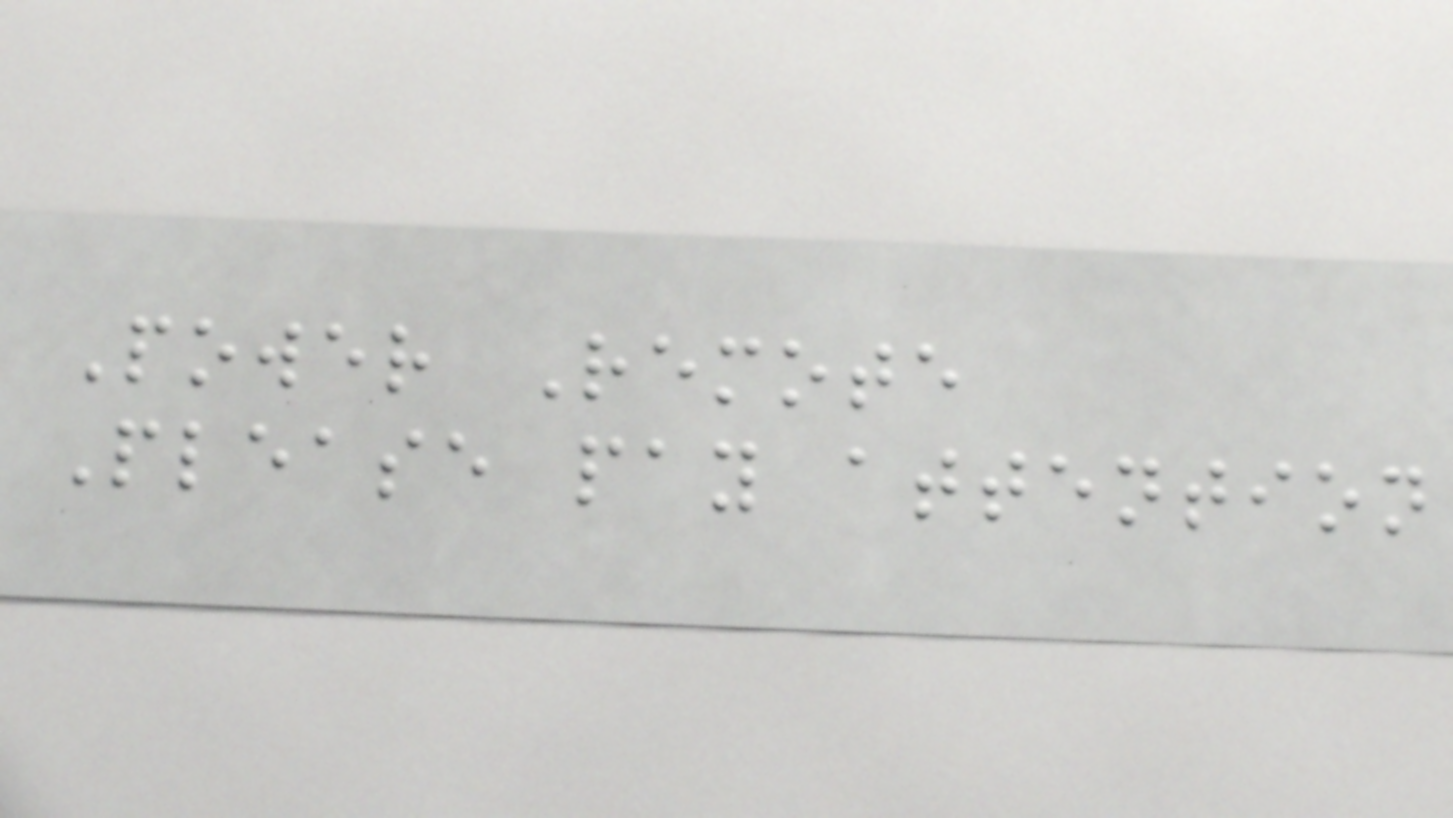Power Remote
Please pay attention
